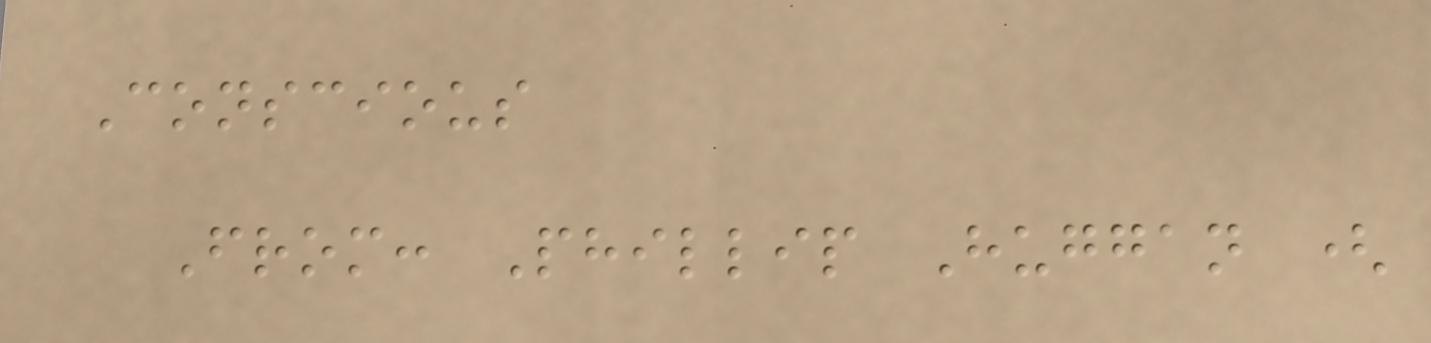Conscious
From: Phillip Huggan (
